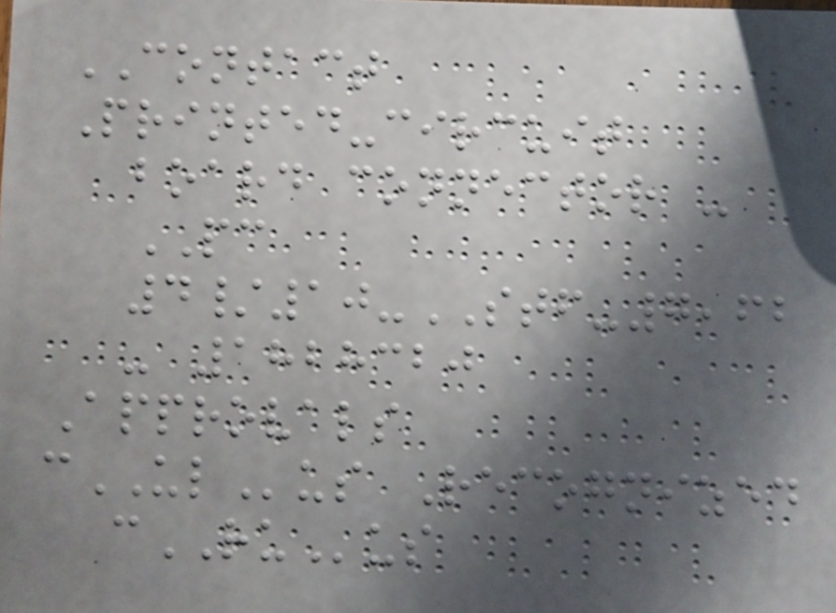CONTACT
Printed-circuit
board connector -
PC
4/10-STF-7,62
- 1828320
Approvals
cULus Recognized
cRUus
